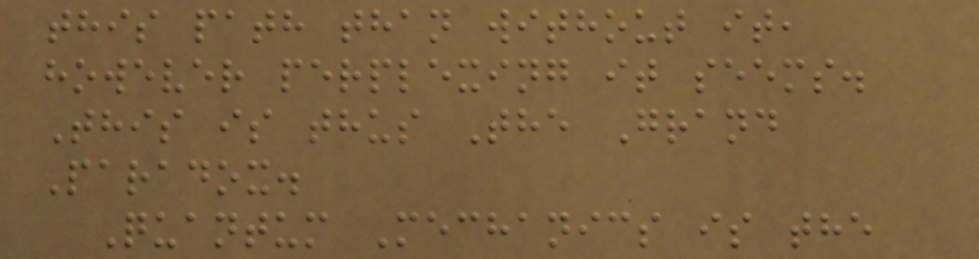this path than without it,
however perplexing it seems.
This is thus The Grand
Paradox.
Quantum Mechanics is the
